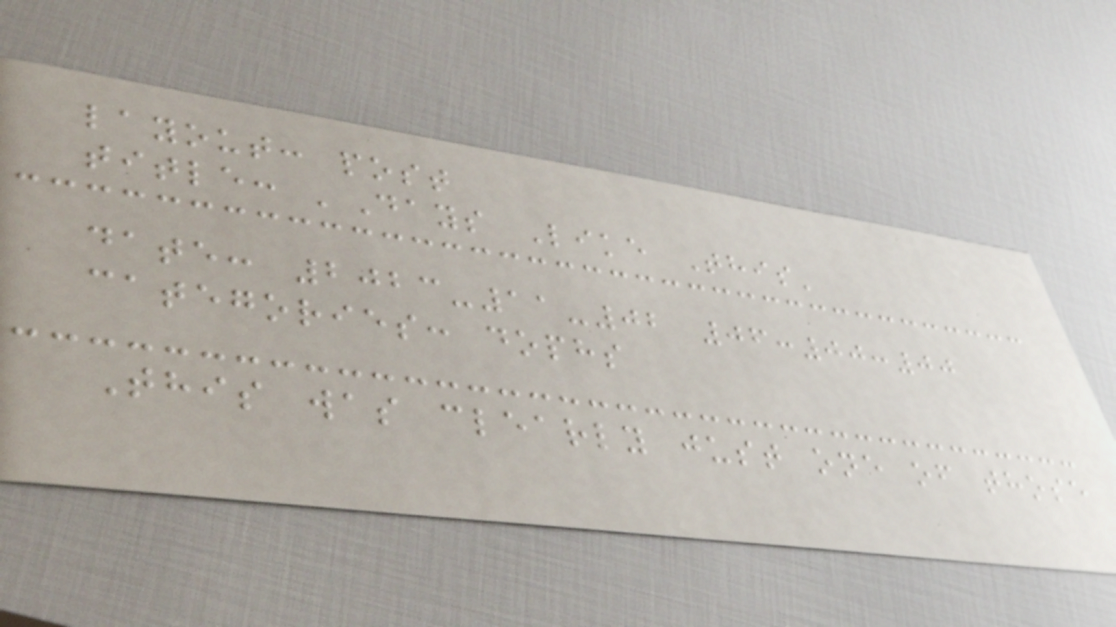layout: post
title: 'Days Like This'
date: 2023-11-02 06:00:00
categories: dophs
This was clearly just one of those
